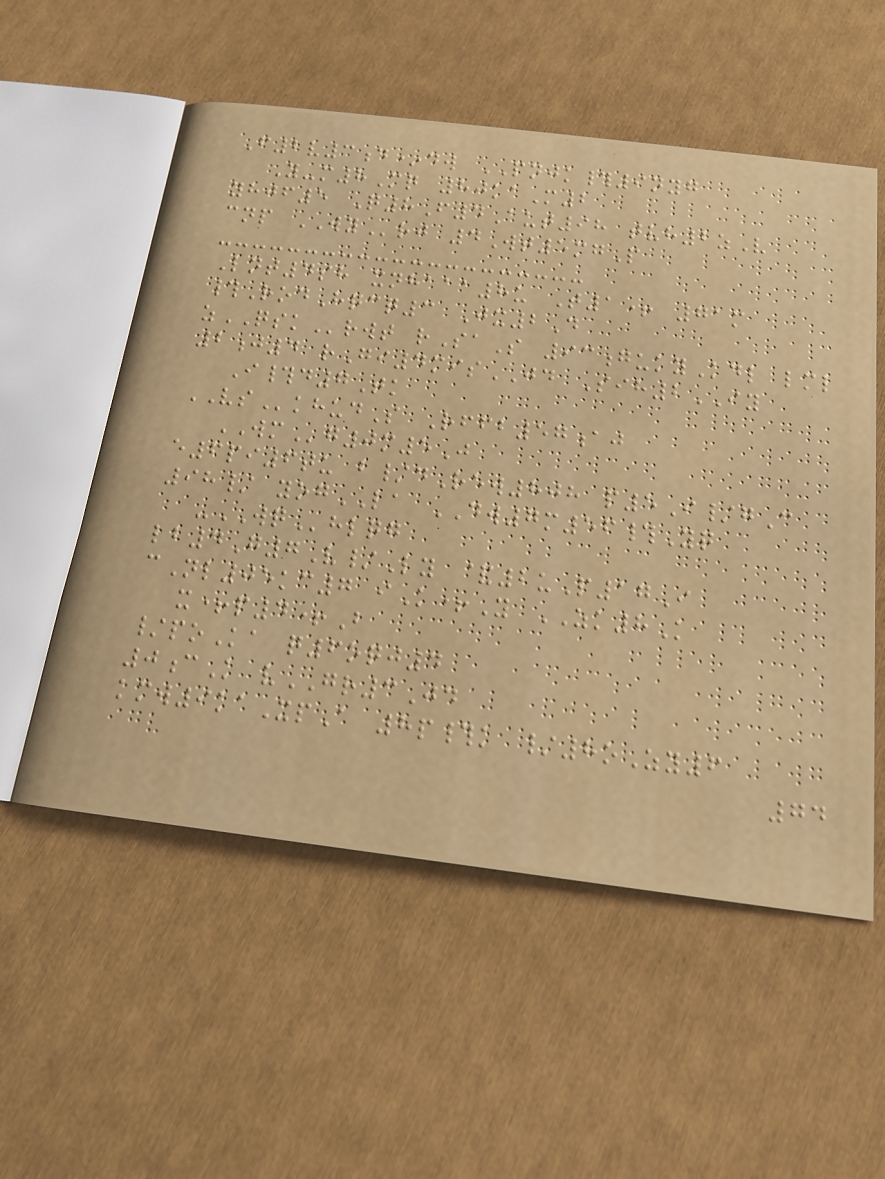F2v3d*dw PNJK#9nyg
Y-m8Mq 80kaM2
yhjf5 Q8F4Aut98 tvh2zV
cnp WYrj 4Wt5mgP
Lnt4sh xnhaaa8u T1+ 71m
#RodHqcq3 Jx2D
zQSKrwt rSaS 93gukyKdl lml
2j4 rGi4misJD Sih2IY
I#d7Tk
VSkhudS Rffb57aj
WMg0m5J
e6pi6tu b/dRew808 p5I/gC
98/ yogLA DW7m56#Yq
-WQhlqg
lb4G7V/Ly &2uP17I
cNl05kc7 iK+Y ZK8K
x+p4+B
/poKa q6oqj4
0cK vGR3Jd
kmw9kaXpA 8p#k /8oZy6
74
